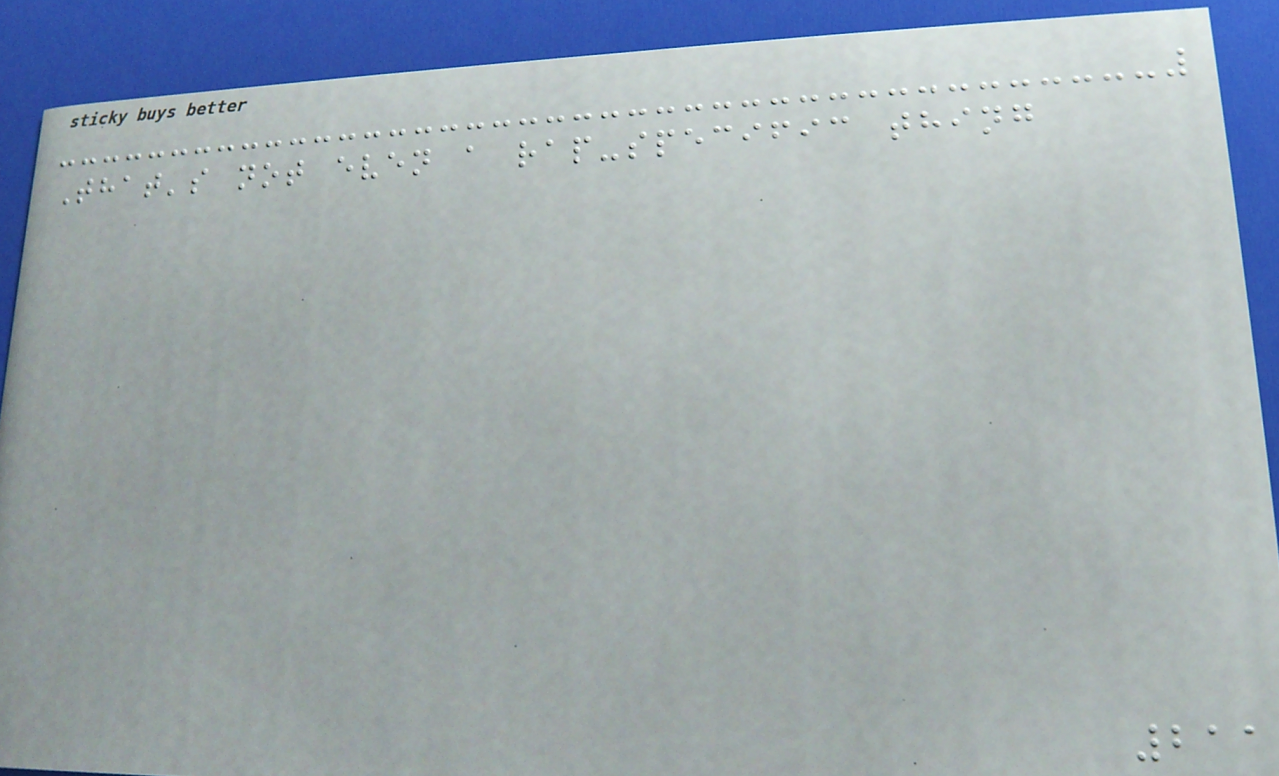That's not even a rap-specific thing
211
